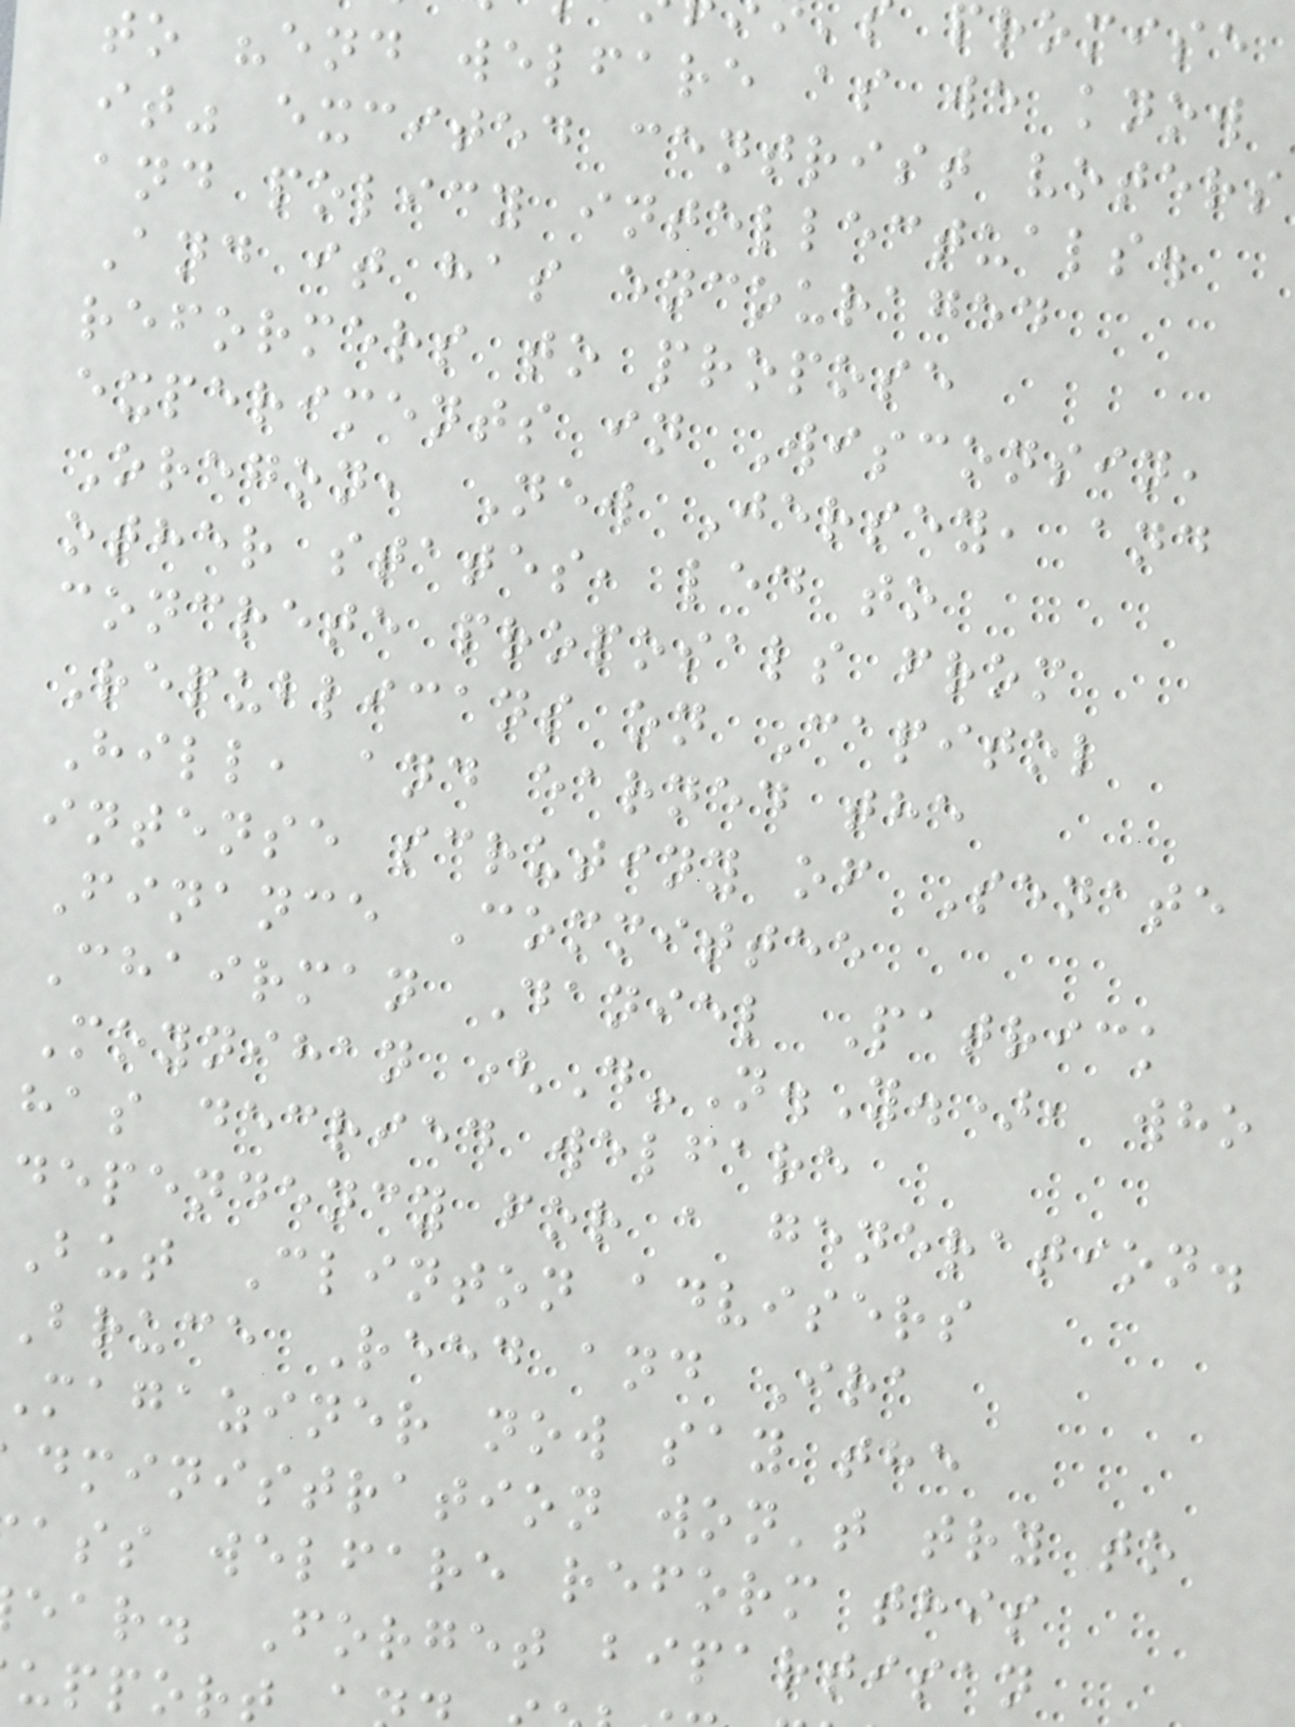promise
to "end welfare as we know
it" excited centrist voters
and policy intellectuals.
And it has encouraged
reformers to propose
experiments in Wisconsin,
Oregon, New Jersey, and
other states, led to
concrete proposals from
Republicans on Capitol
Hill, and earned the
intense scrutiny of Senate
Finance Committee
Chairman Daniel Patrick
Moynihan (D-N.Y.), who
has decried welfare
dependency for a generation.
But Clinton advisers
Bruce Reed and Ira
magaziner now say the
dministration won't try to
ass welfare reform this
ear. Forget bipartisan
upport
